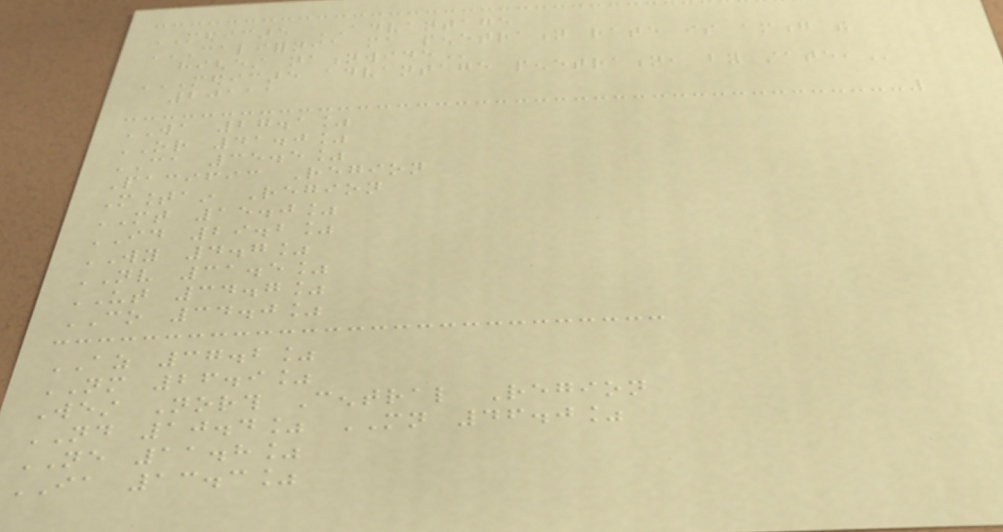MEDICARE ADVANTAGE
CALIFORNIA MA PENETRATION RATE IS AMONG THE
HIGHEST NATIONWIDE
MEDICARE ADVANTAGE PENETRATION, BY STATE,
20111
WA 27.1%
OR 41.0%
CA 35.5%
Pacific Region
Mountain Region
MT 15.0%
ID 29.2%
WY 4.7%
NV 31.5%
UT 34.7%
CO 34.0%
AZ 37.2%
NM 26.9%
West North Central Region
ND 10.4% MN 46.0%
NE 11.8%
IA 13.3%
